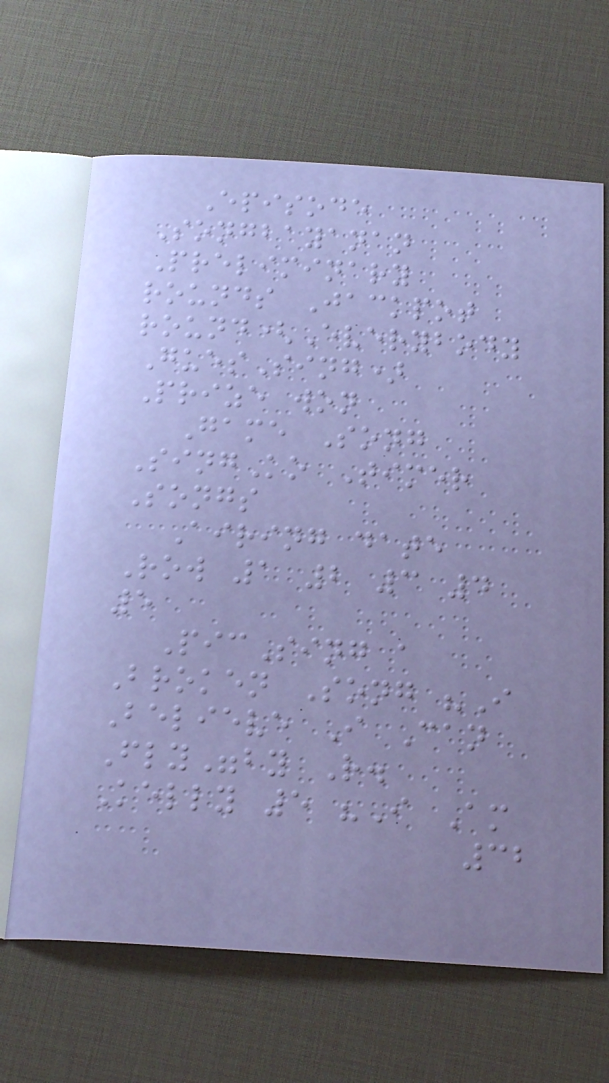Episode
Songbayanan
Preliminary
rounds Jackpot
round(Everybody
GuesSing)
Prize won
Game Song
SingKo Timer
Songs
Airing date
Row 1 2 3 4
5
PicSing a
Broken Song "I
Believe I Can
Fly"by R.
Kelly 5 "I Am
32
